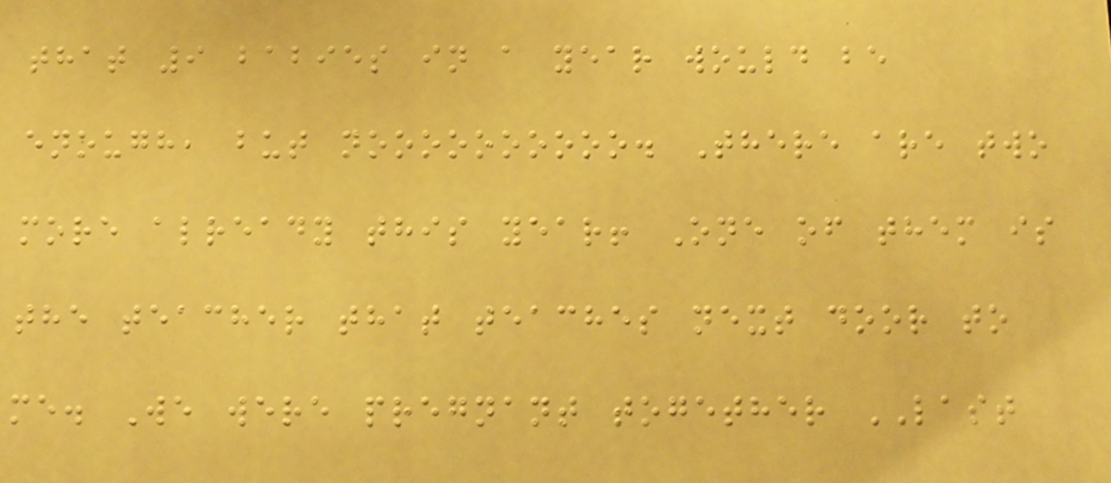that 9 babies in a year would be
enough, but noooooooooo. There are two
more already this year! One of them is
the teacher that teaches next door to
me. We were pregnant together LAST
